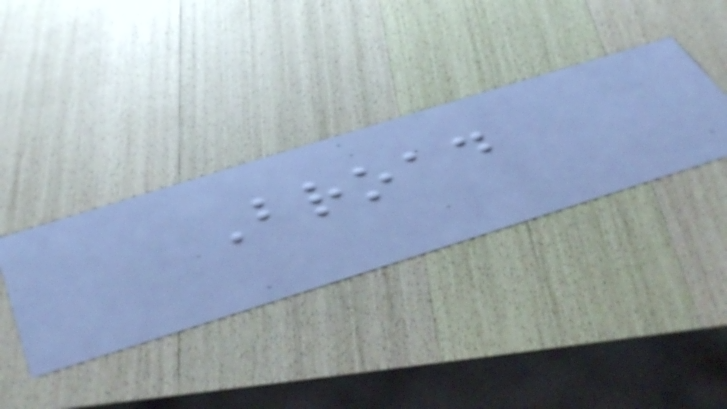Broad
